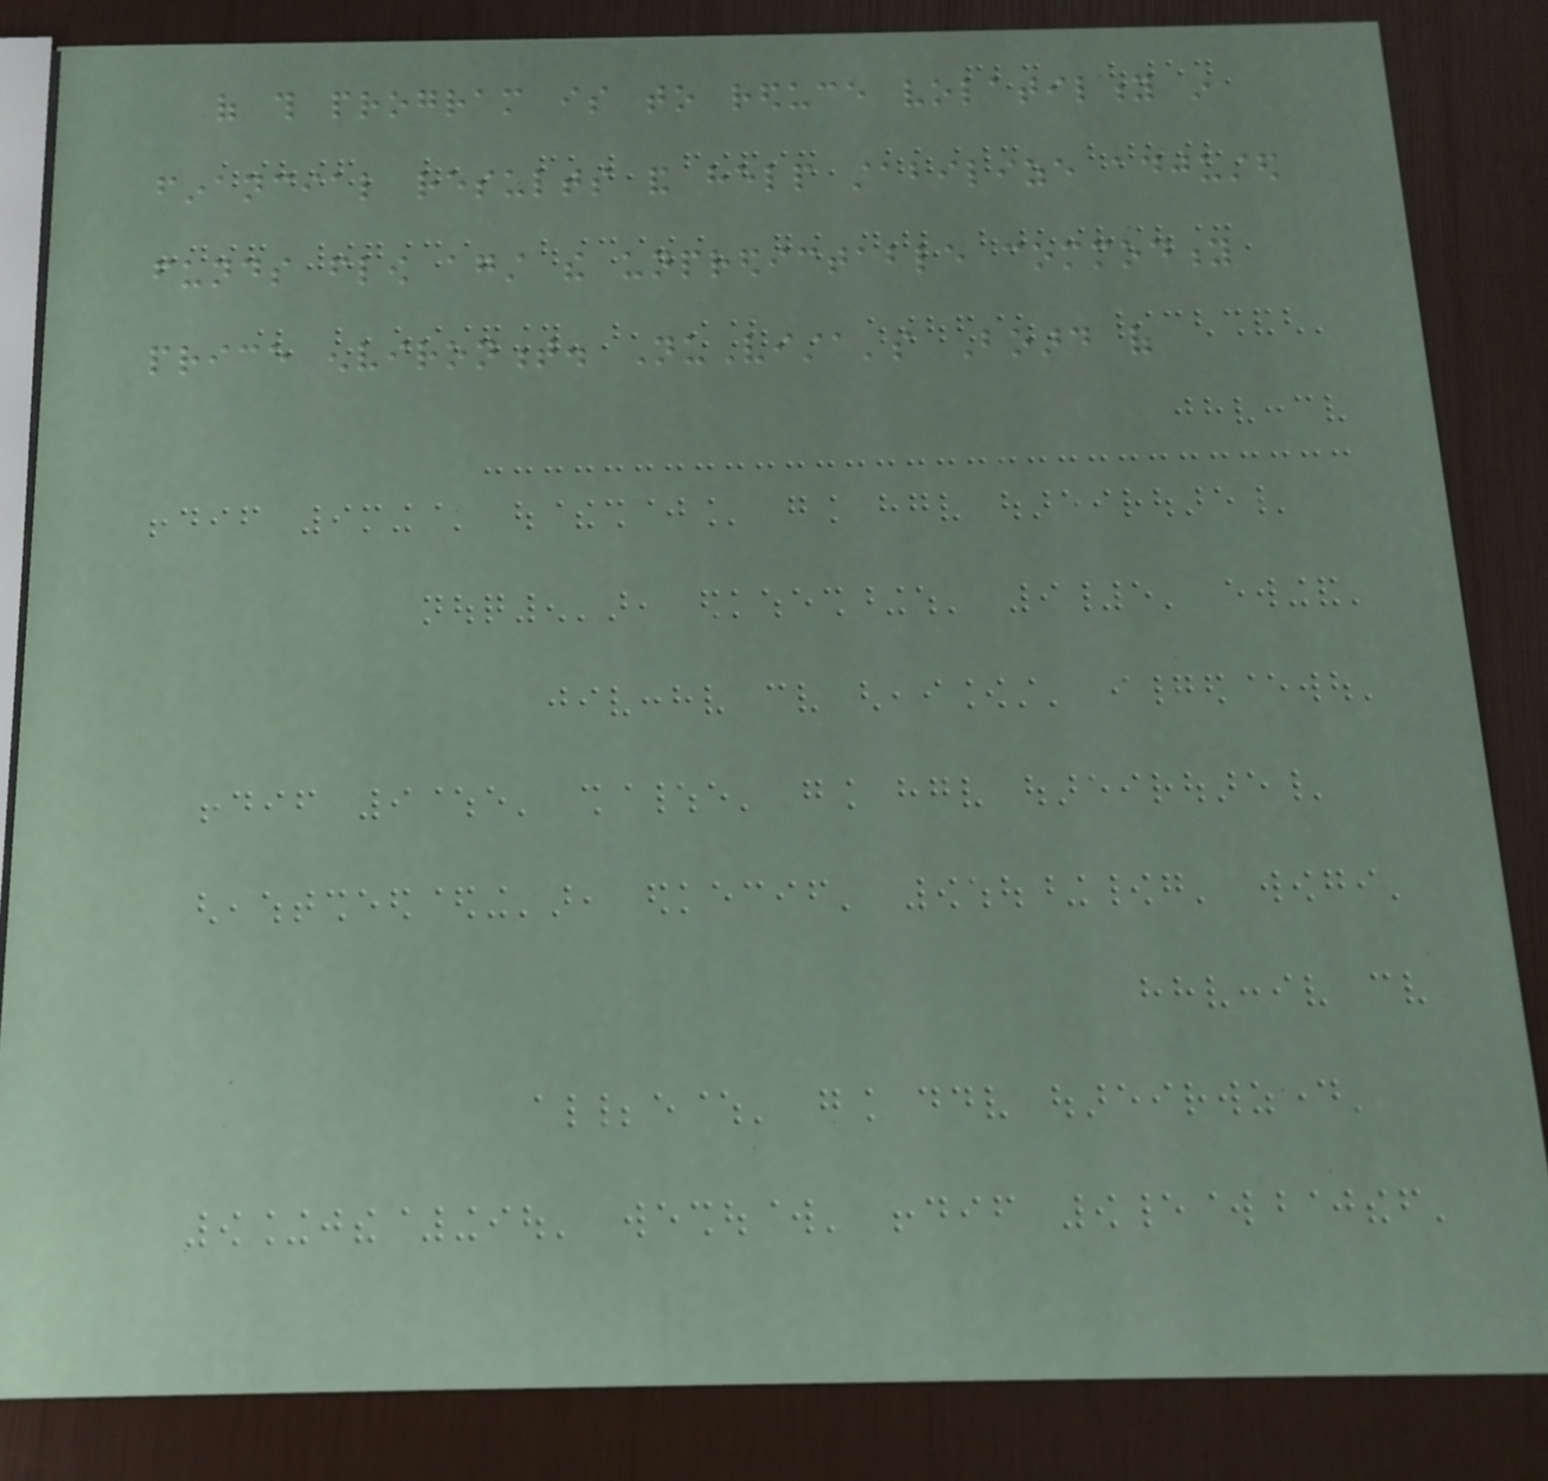of this program is to reduce volatility in
financial results and help stabilize adjusted
funds flow against the unpredictable commodity
price environment. NuVista's Board of
